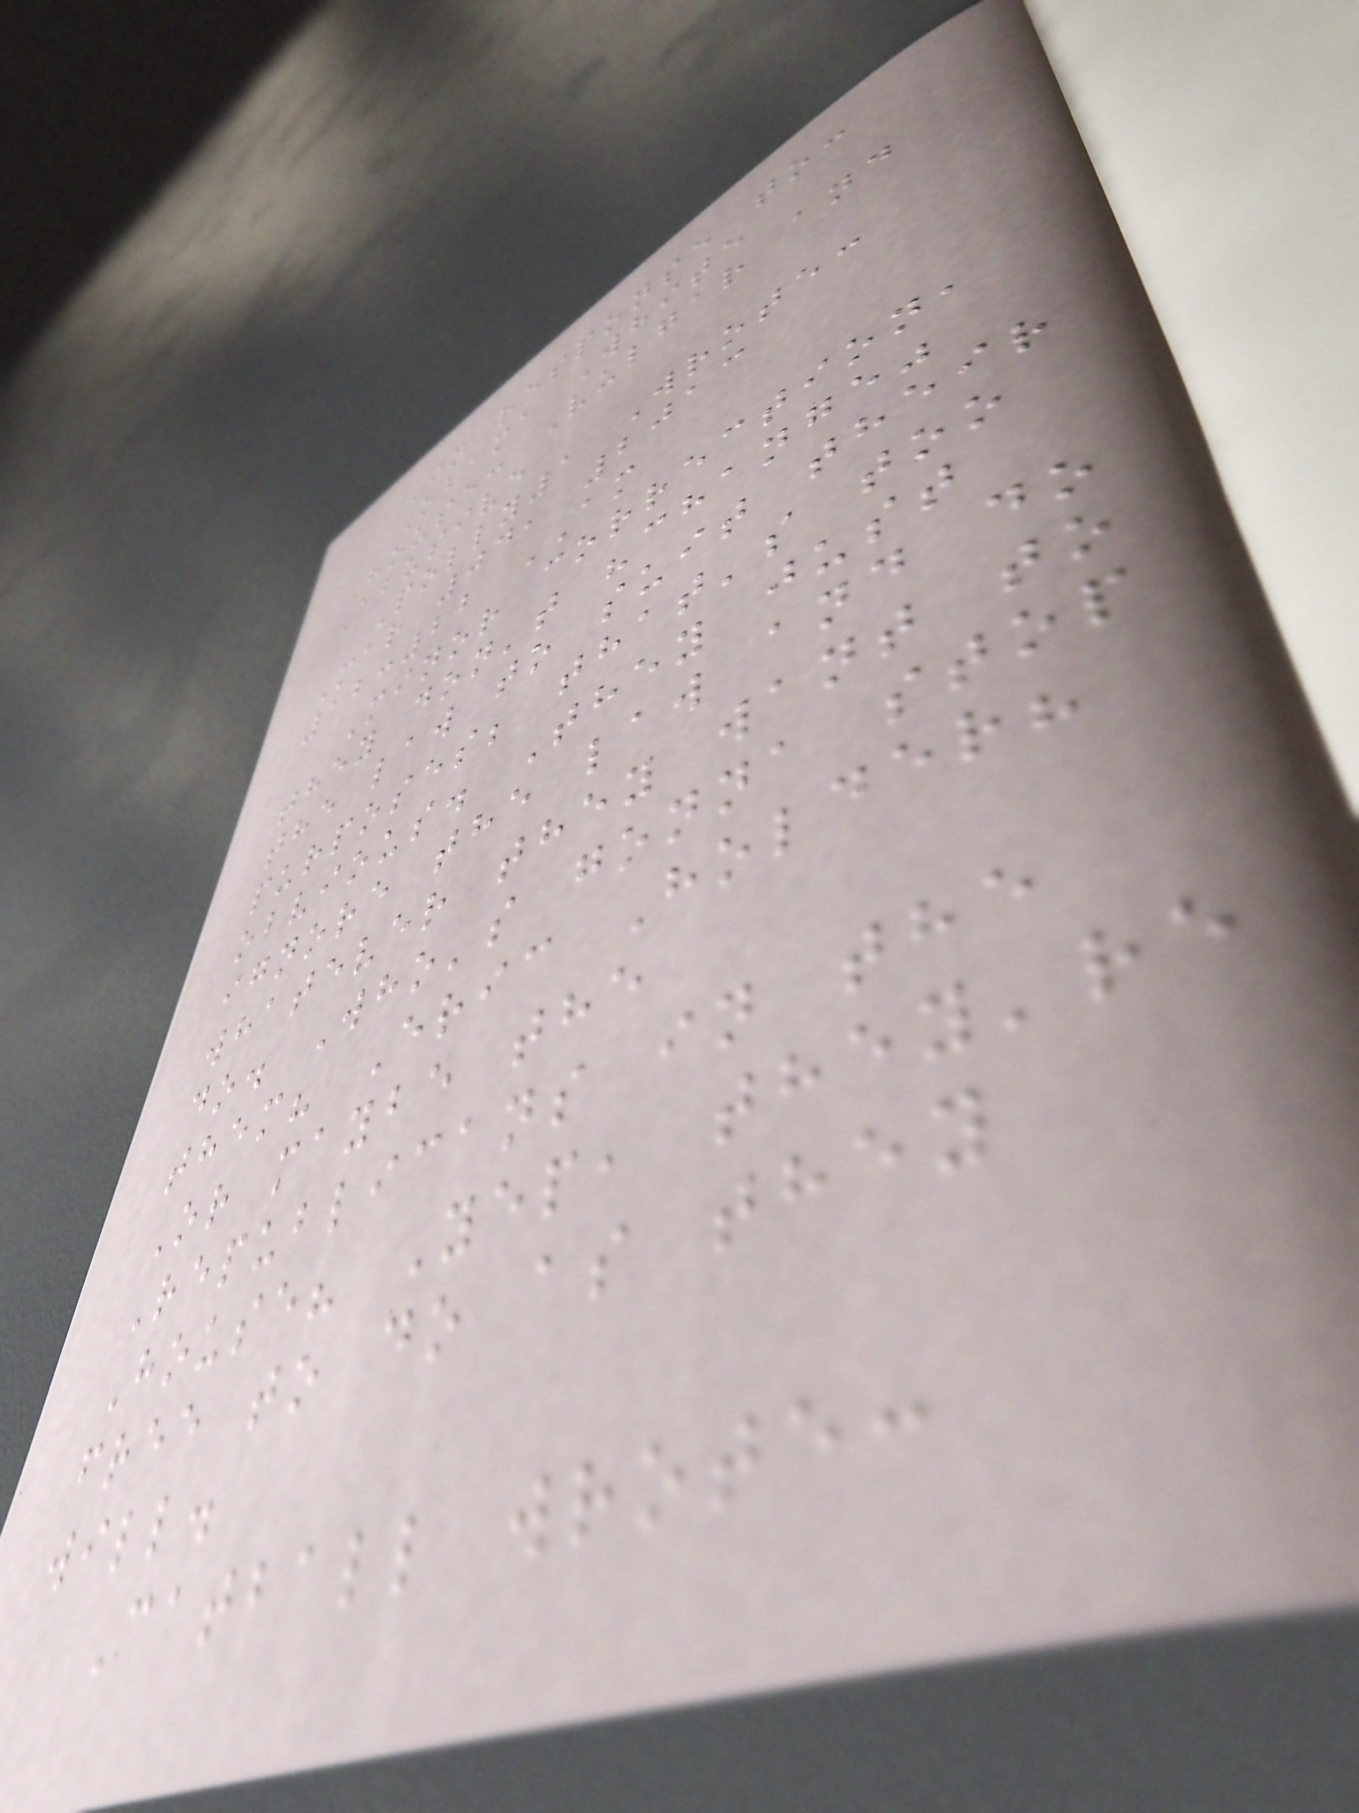In response to:
Obama White
House: Vulgar and
Abusive
Polly1 Wrote:
Mar 04, 2013
12:22 AM
Minor correction,
they don't "change"
the law to suit their
purposes; that's too
obvious. They just
ignore the law and do
whatever they want to
do. Who's gonna stop
them? Eric Holder?
Or maybe the
Republicans in the
House? Yep, they're
free to do as they
will.
Catball wrote:
